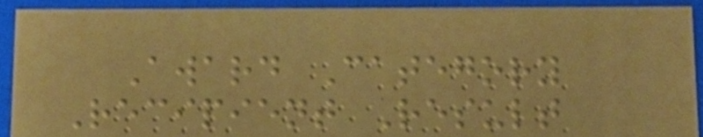Award Category
Recipient Result
